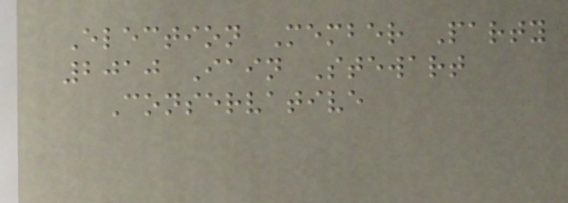Election Member Party
2010 Iain Stewart
Conservative
